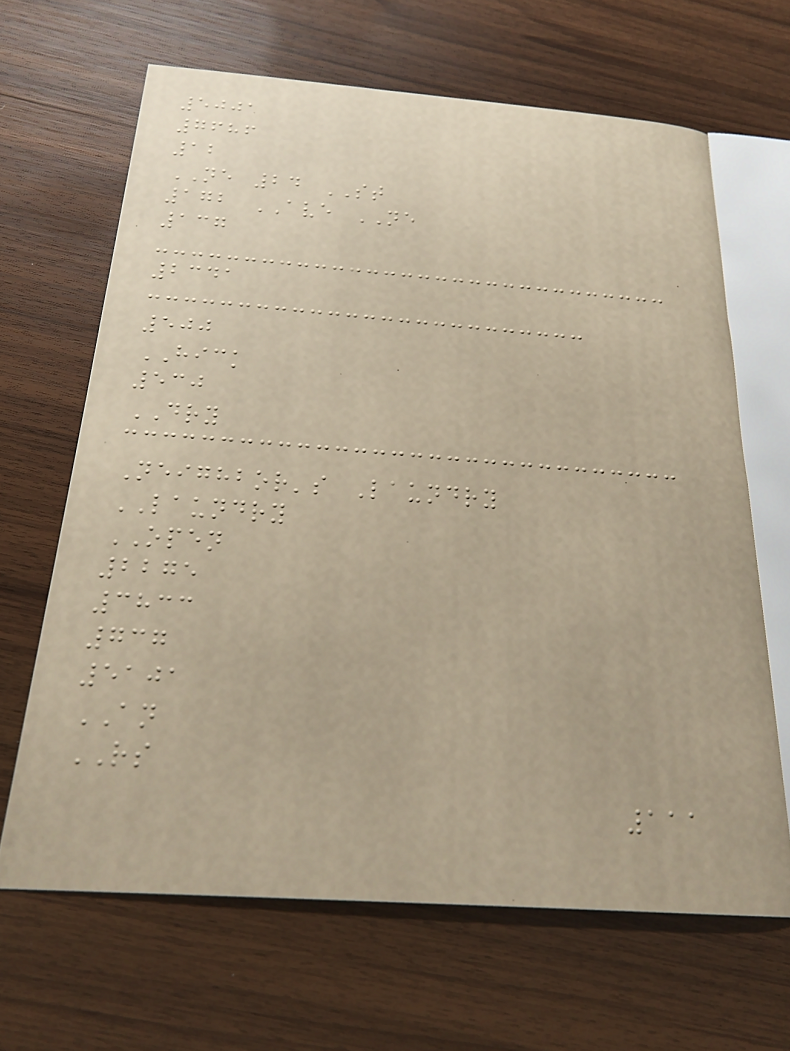5001
7686
12
NE 24 ST
172 AVE NE
137
2341
500
HICK
530
DRY
Neighbor's Laundry
LAUNDRY
OPEN
2275
3833
737
5101
AN
RS
111
